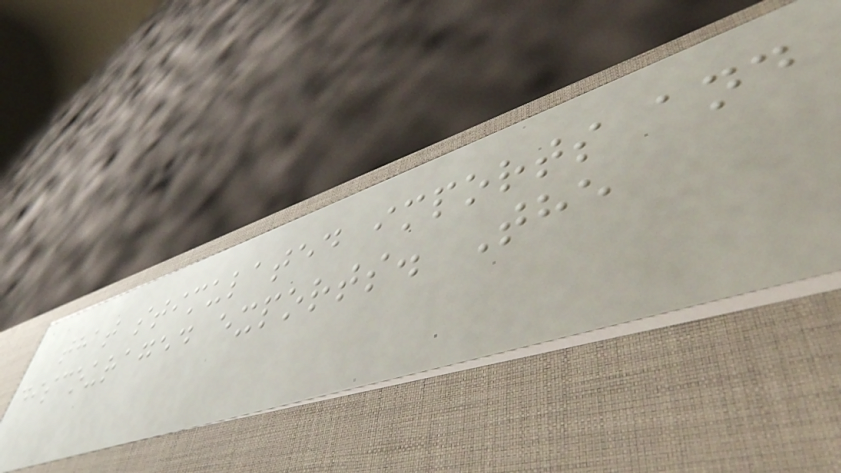that stimulated imports and
discouraged exports. The
